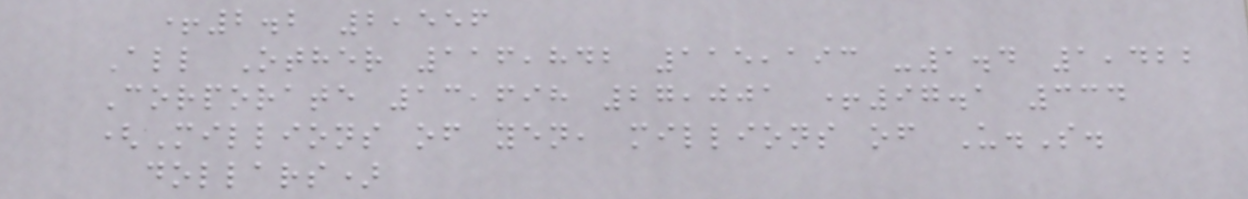+2.2 2,556
All Other 116,842 115,193 -1.4 1,422
Corporate 13,698 27,001 +97.1 334
(Millions of yen, millions of U.S.
dollars)
